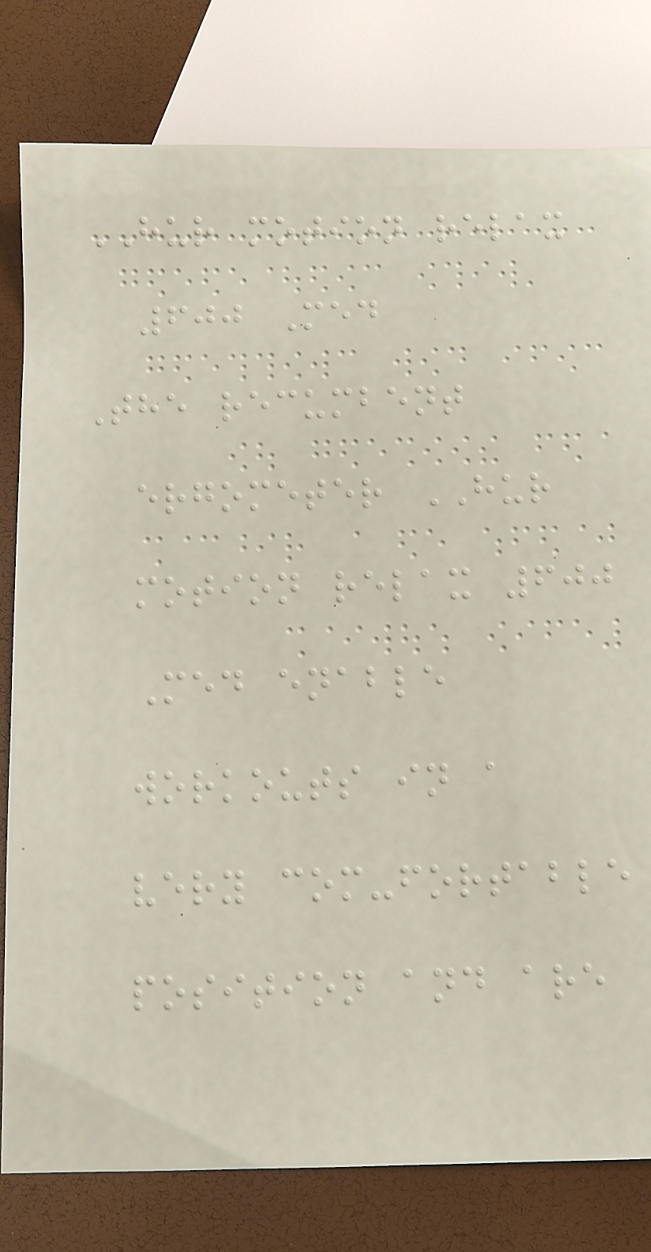HUR motion relax
600 Med
The recumbent
ergometer HUR
motion relax 600
Med enable
workouts in a
very com-fortable
position and are
